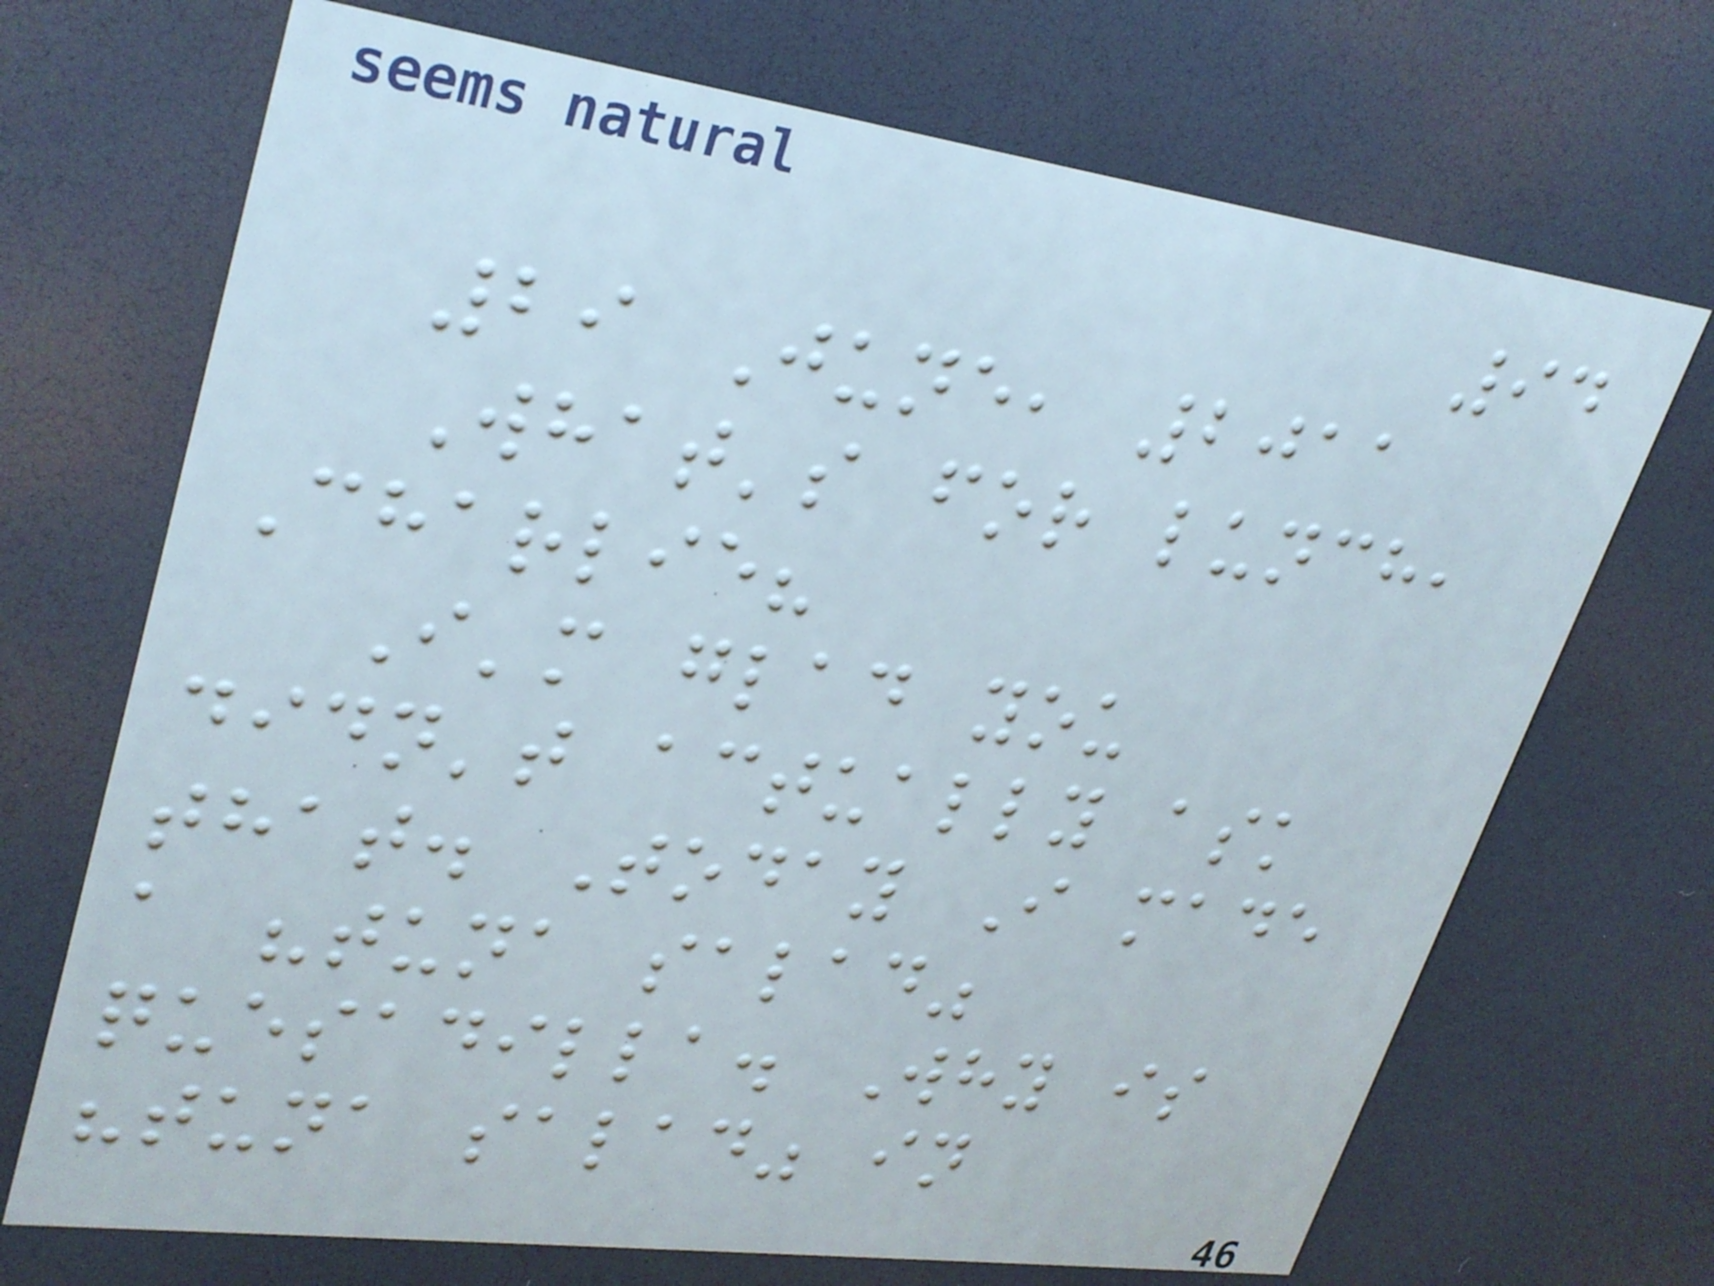94
29 June, 2011
What's for lunch,
Charlie?
I'm glad you
didn't actually ask
that. Today I made
a "tuna salad"
quesadilla. Why is
"tuna salad" in
